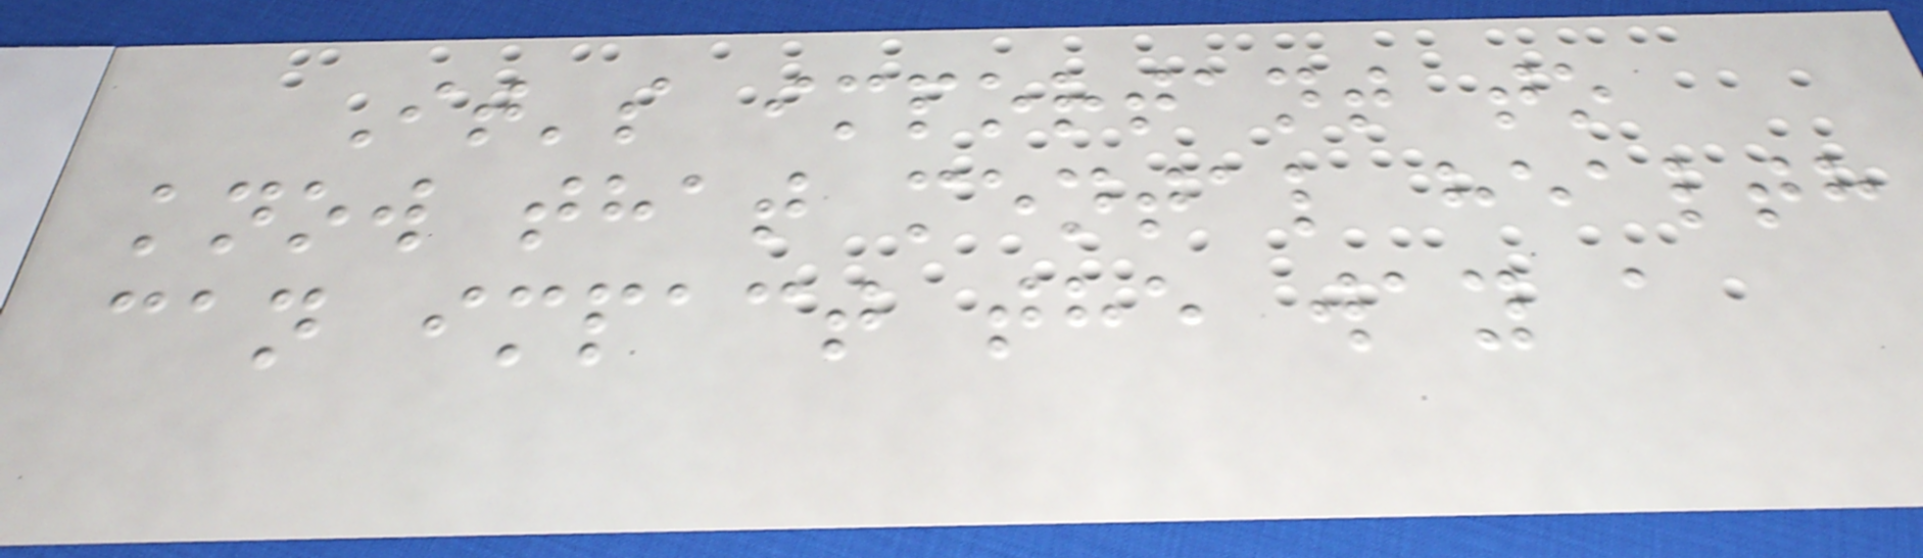It's important to
know that mental health
can impact the way a
